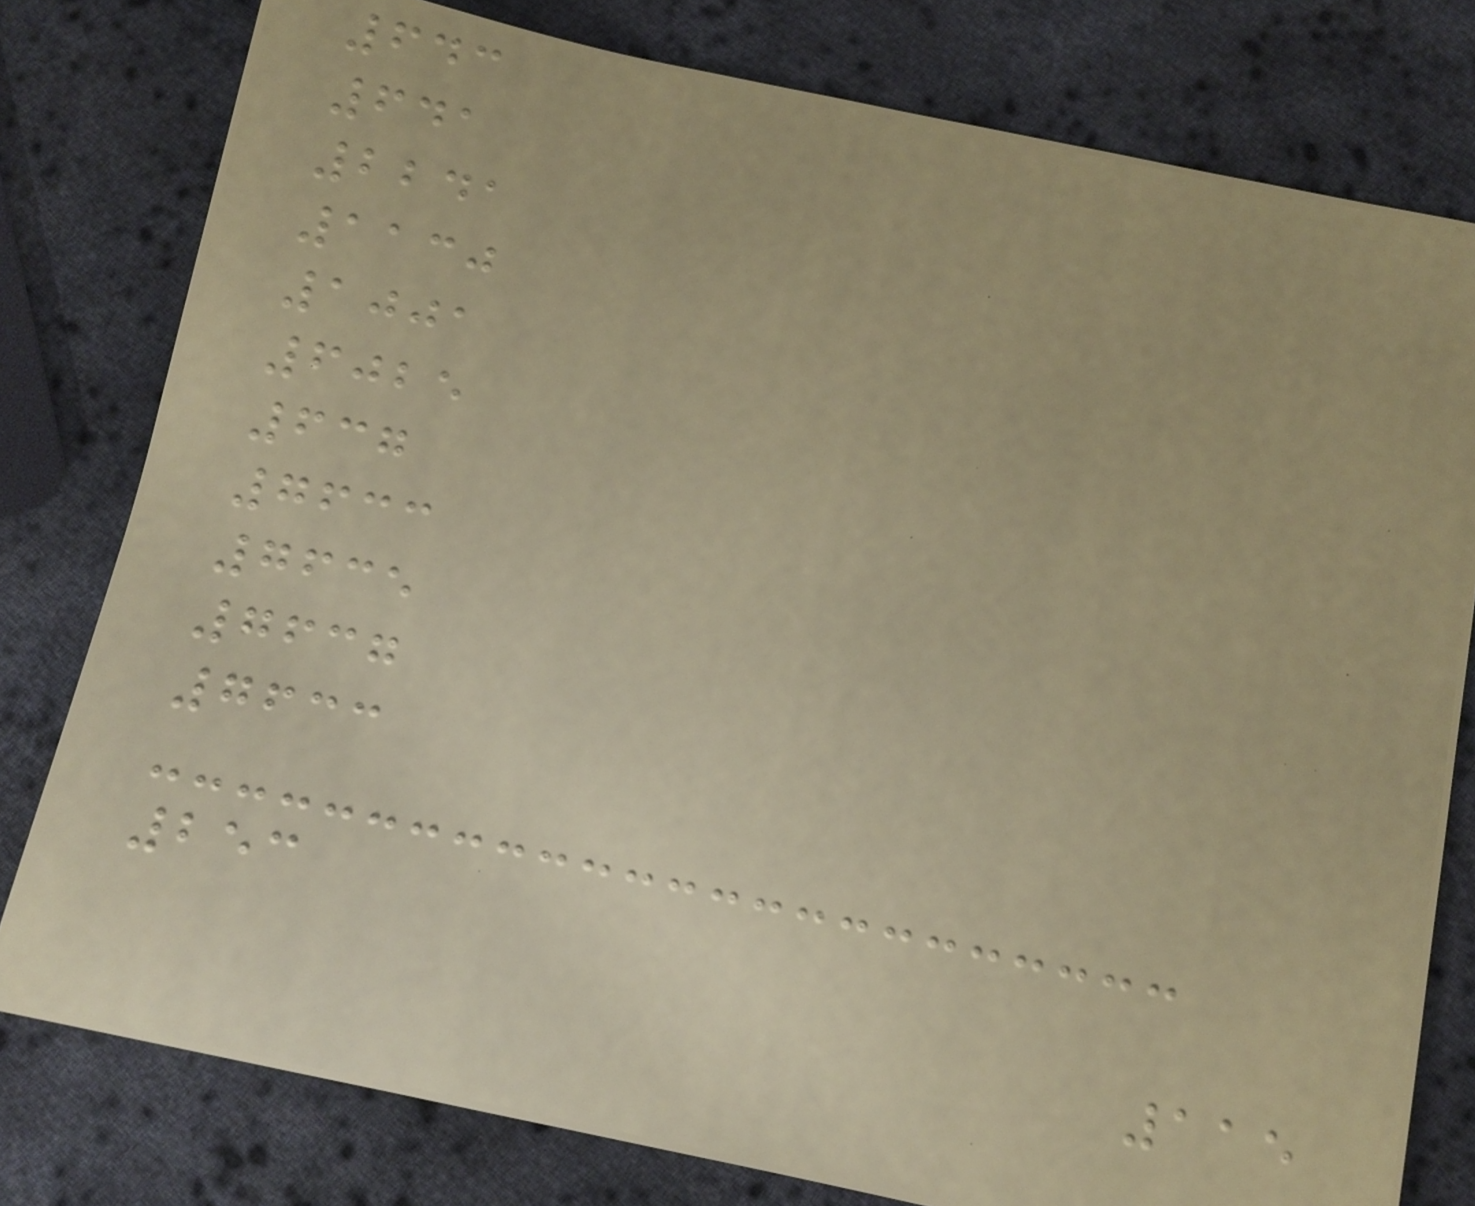643
641
2241
1130
1001
6025
637
7633
7635
7637
7633
253
115
